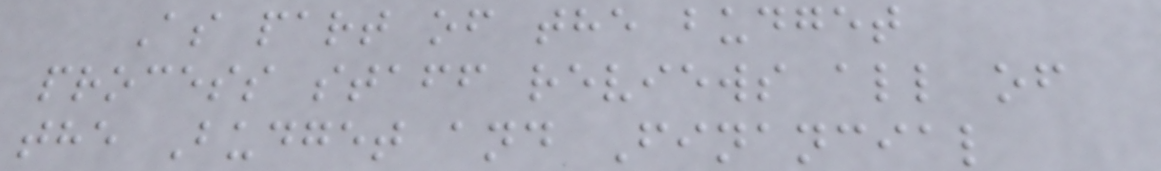As part of the budget
process staff reviews all of
the Budget and Financial
